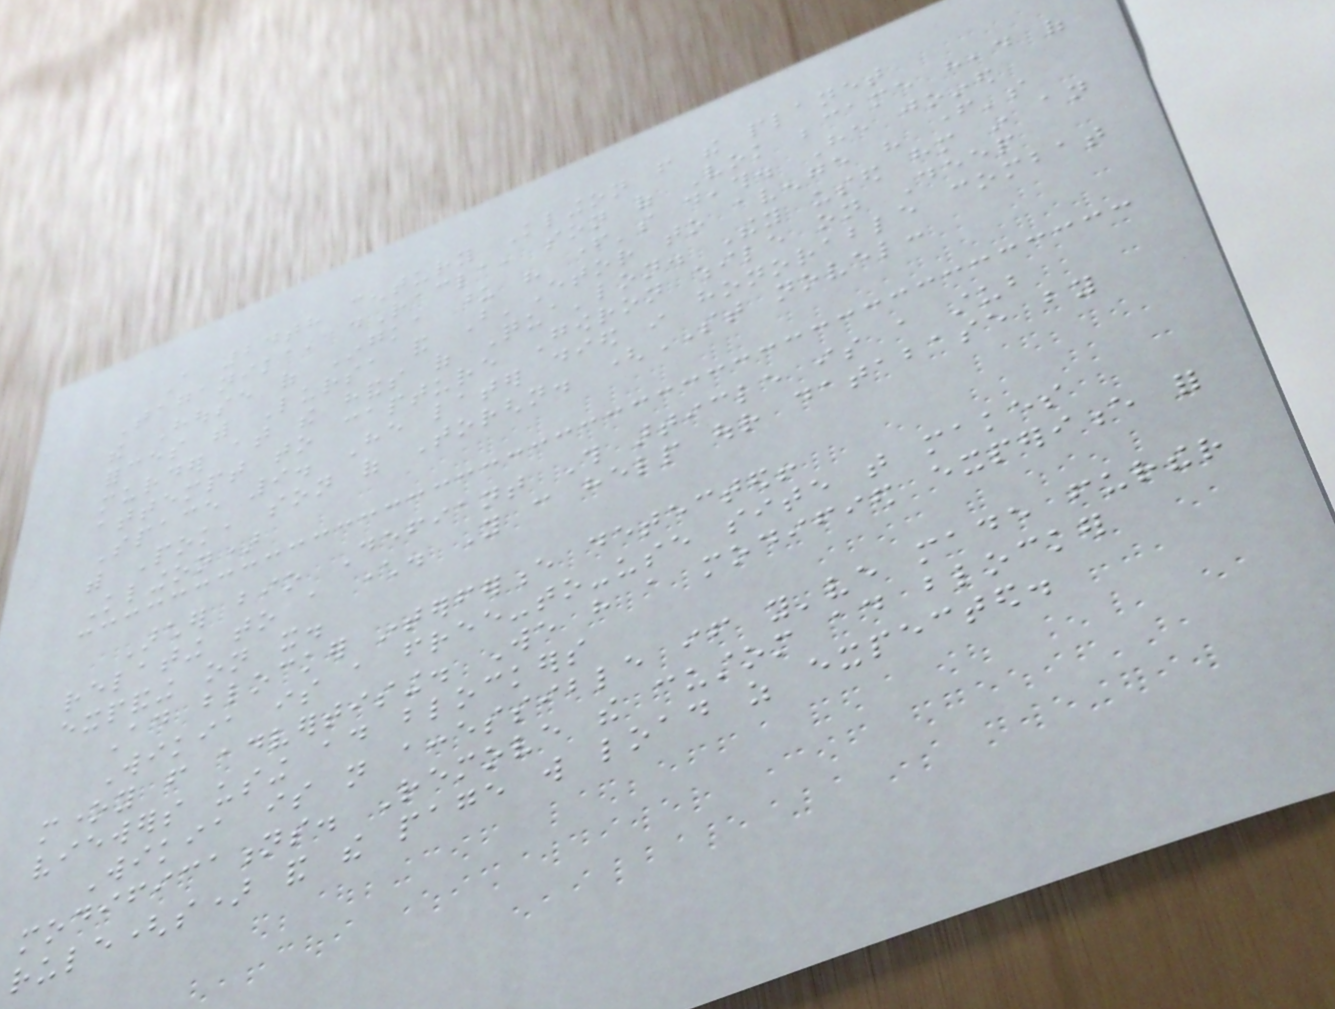A 24th century Klingon from the planet
Taganika, dRacla, son of Vok became head of
the House of Ingka upon his father's death. He joined
forces with Lursa and B'Etor to avenge his father's
murder at the hands of Qua'lon. They used him in an
attempt to capture Gowron while on Deep
Space 9. He later died in honorable combat
with Pok, son of Torghn. (ST novel:
Klingon)
Archer bio Defiant This article is a stub
relating to a character. You can help our database by
expanding on it.
Ad blocker interference detected!
Wikia is a free-to-use site that makes
money from advertising. We have a modified experience for
viewers using ad blockers
Wikia is not accessible if you've made further
modifications. Remove the custom ad blocker
rule(s) and the page will load as expected.
